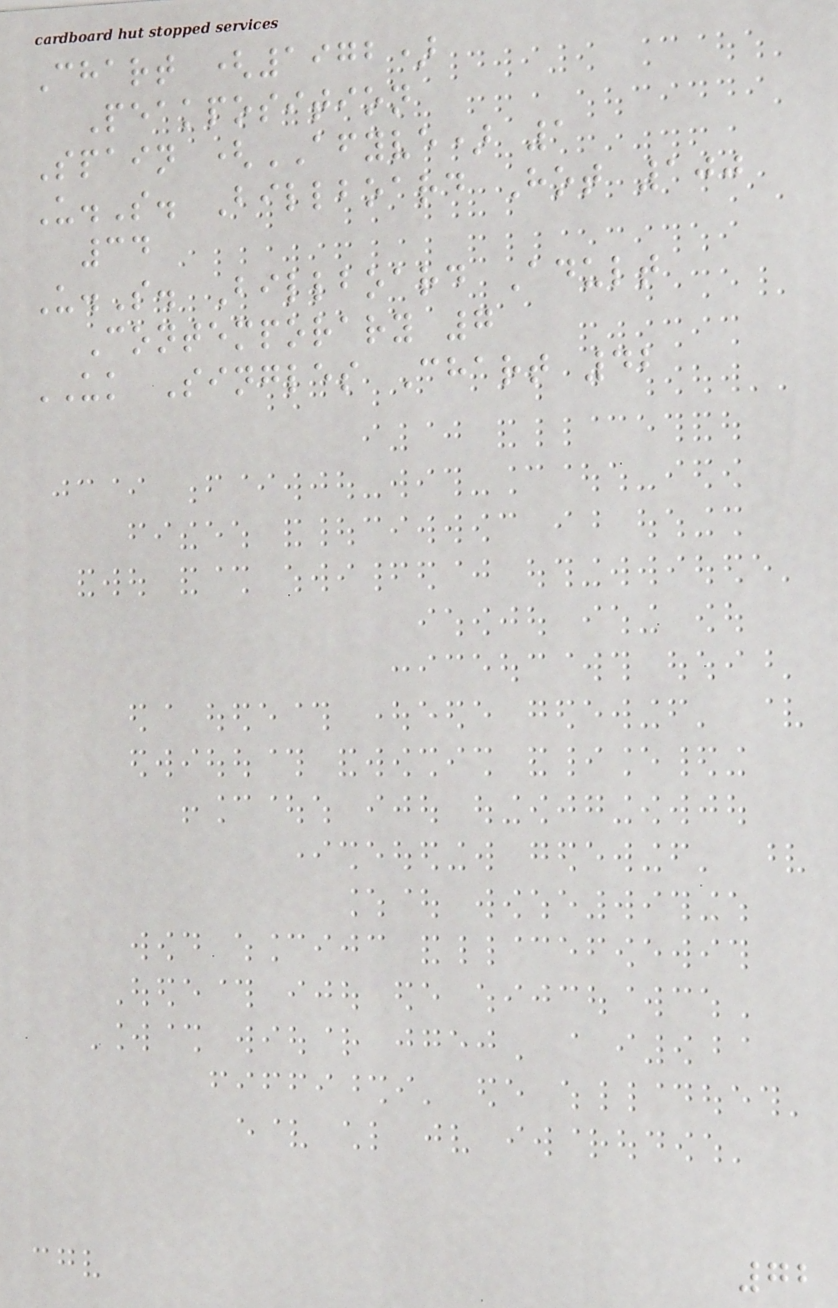Chart (1972)
Peakposition
Spain (AFYVE) 1
U.S. Billboard Hot 100
34
U.S. Billboard Adult
Contemporary 7
UK Singles Chart 42
72
